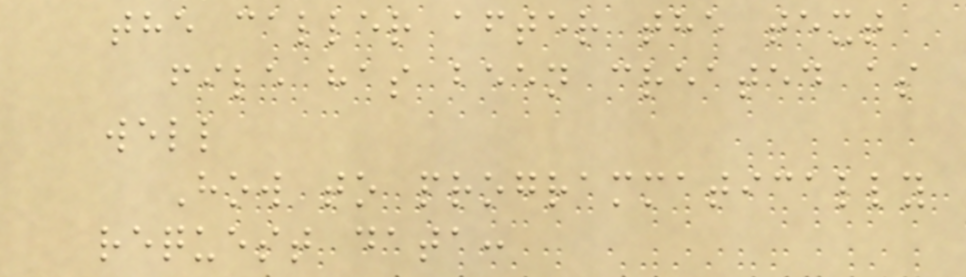the caller after the text
file has been created as
well
How to programmatically
request data:
